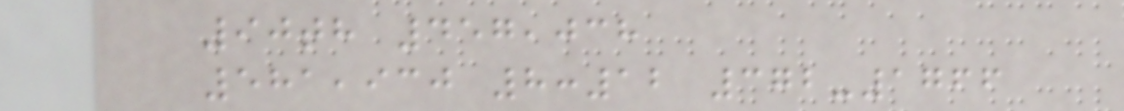90th 457,038
581,930 8:12 372-1766
